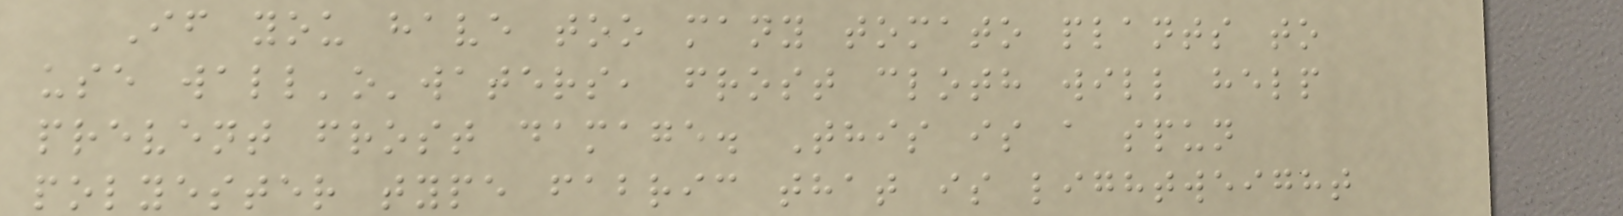If you have too many tomato plants to
use wall'o'waters, frost cloth will help
prevent frost damage. This is a spun
polyester type fabric that is lightweight
